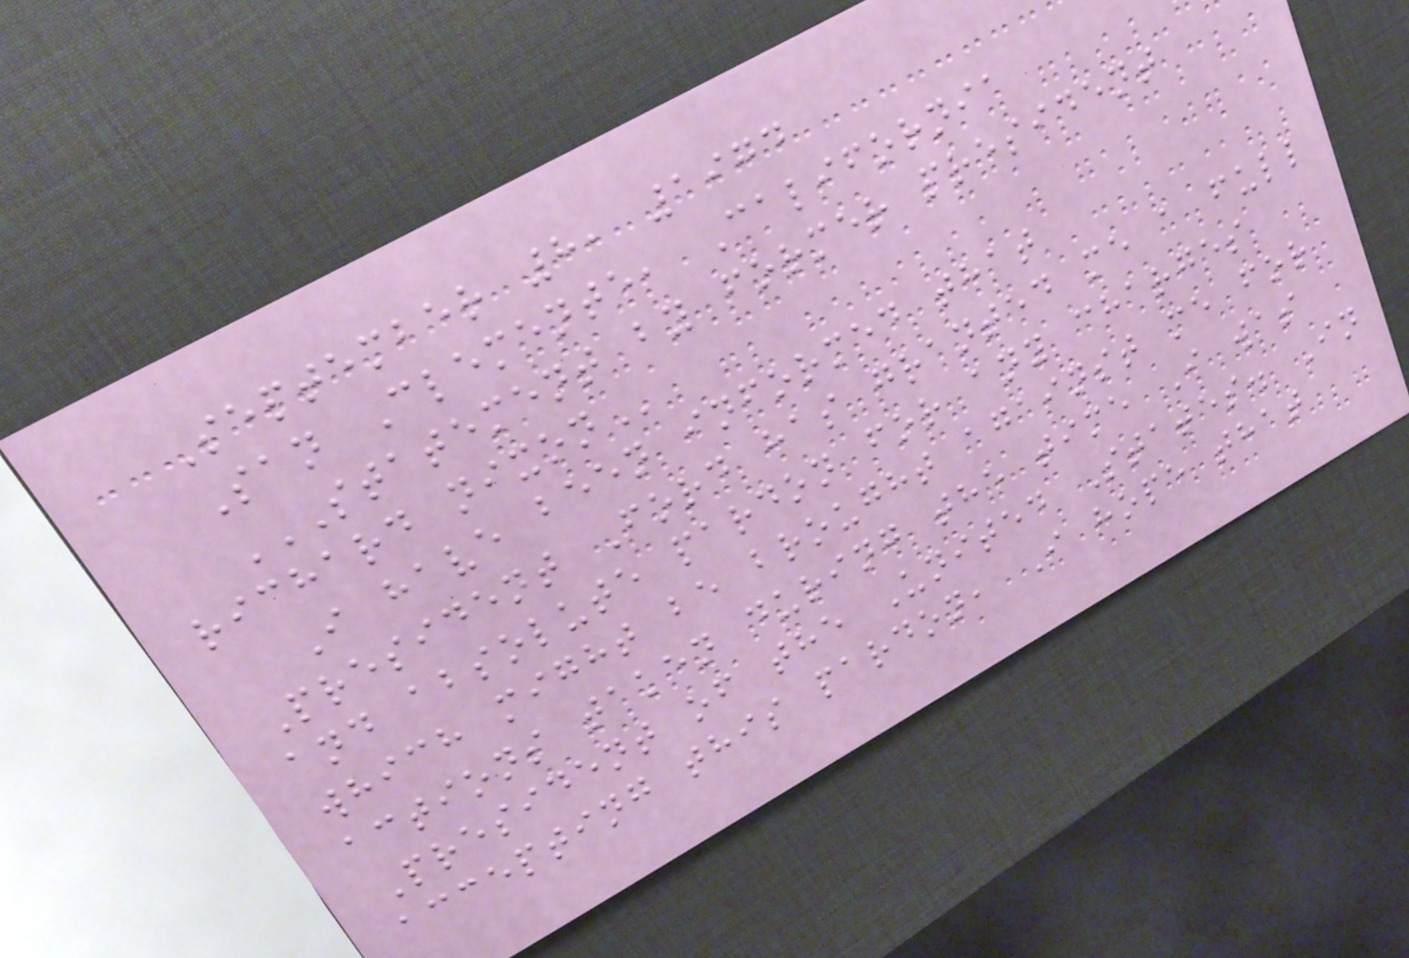September 8, 1974
San Clemente, California
STATEMENT BY FORMER PRESIDENT
RICHARD NIXON
I have been informed that
President Ford has granted me a full
and absolute pardon for any charges
which might be brought against me for
actions taken during the time I was
President of the United States. In
accepting this pardon, I hope that
